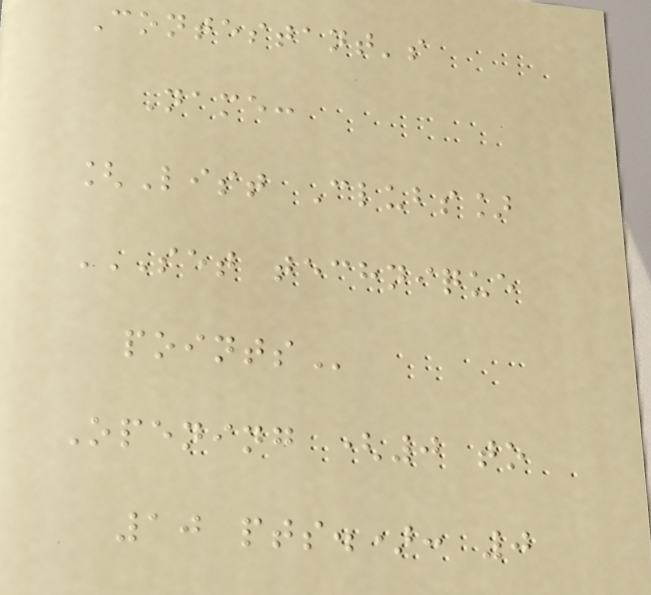Contestant's
Name:
[List Clubs]
SET TECHNIQUE
POINTS
Opening (0 to
10 pts.): 0
